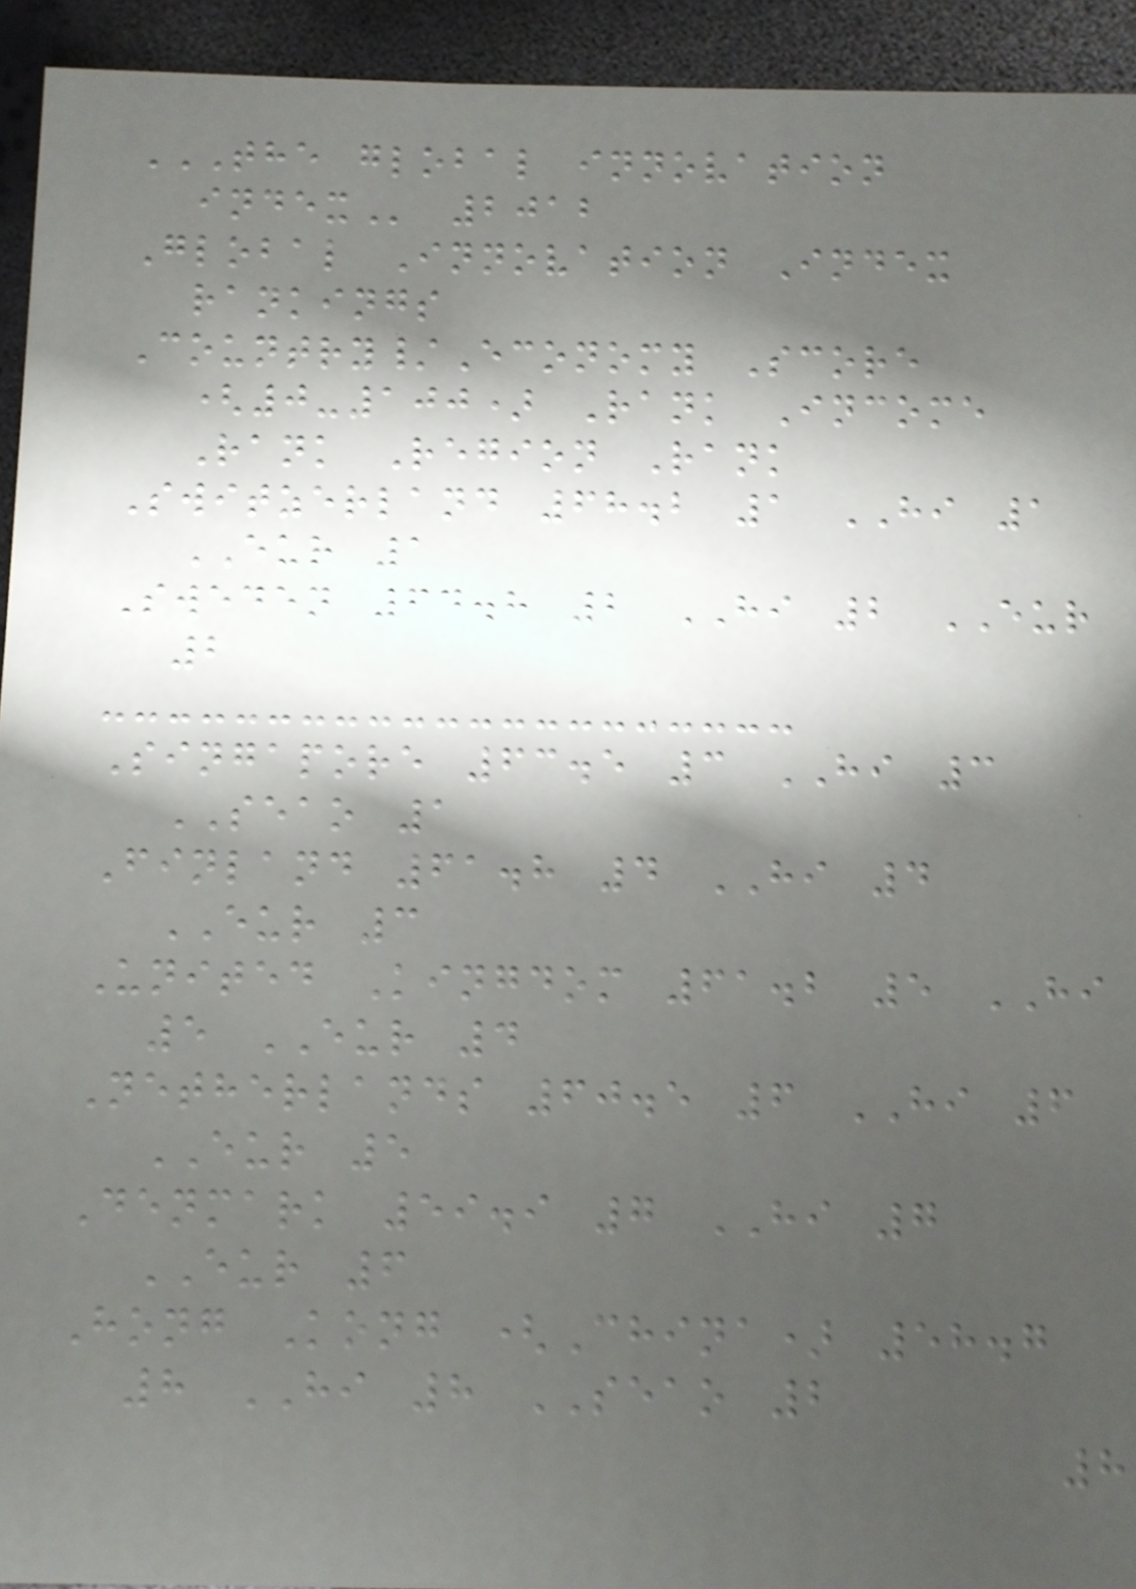THE GLOBAL INNOVATION
INDEX 2012
Global Innovation Index
rankings
Country/Economy Score
(0-100) Rank Income
Rank Region Rank
Switzerland 68.2 1 HI 1
EUR 1
Sweden 64.8 2 HI 2 EUR
2
Singapore 63.5 3 HI 3
SEAO 1
Finland 61.8 4 HI 4
EUR 3
United Kingdom 61.2 5 HI
5 EUR 4
Netherlands 60.5 6 HI 6
EUR 5
Denmark 59.9 7 HI 7
EUR 6
Hong Kong (China) 58.7
8 HI 8 SEAO 2
8
